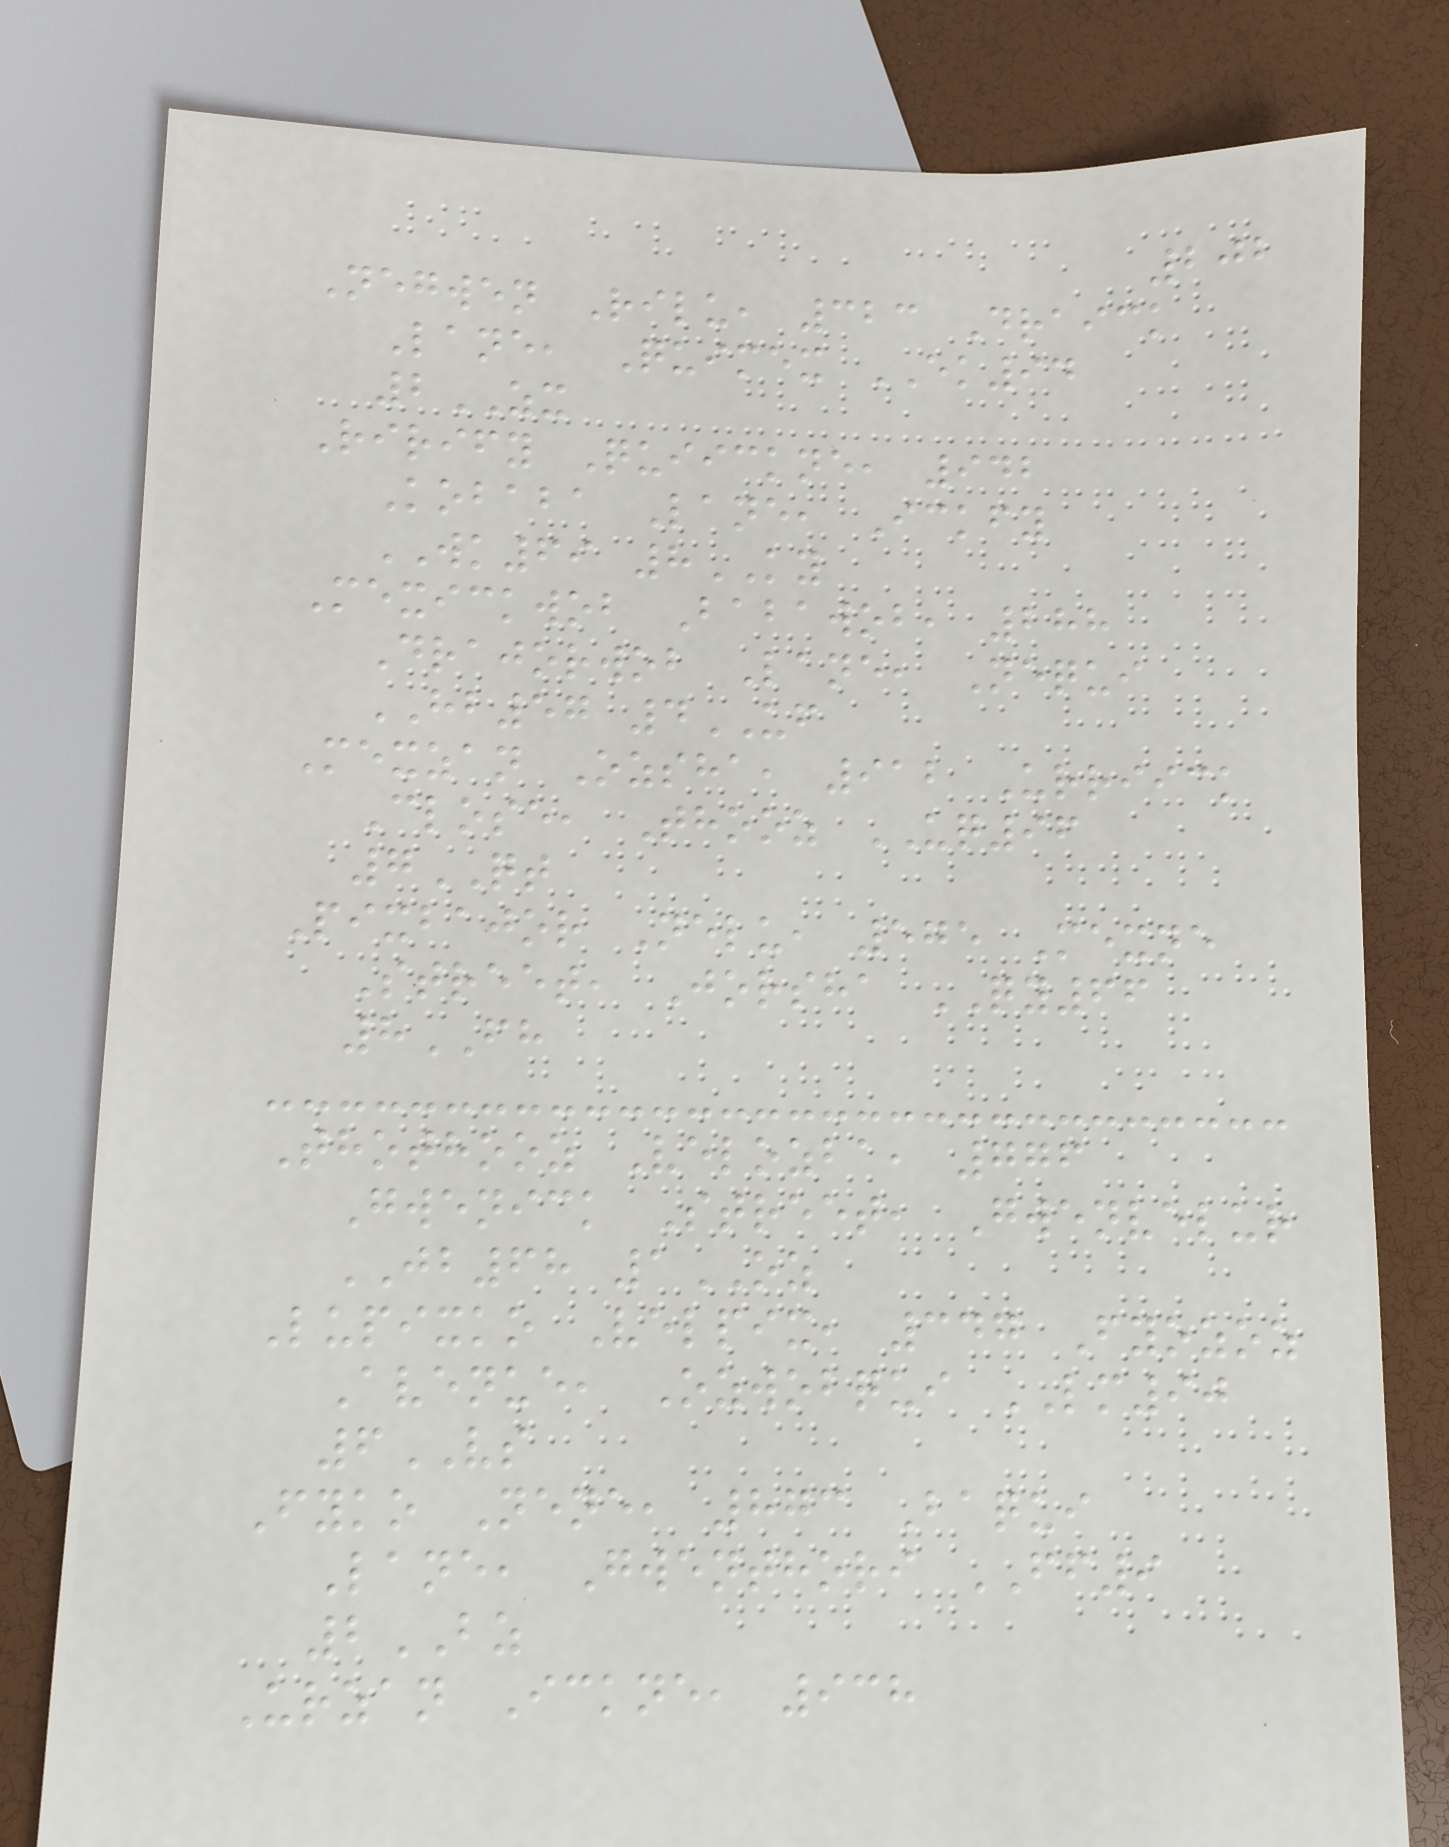202
Negwen Rilu, 323 Draick
Lane, Quimex EK94
2ZX
Rirify Quiickne, 942
Kobaba Lane, Ickfy
WK69 8KY
Mexickwob Babawob, 288
Drajorwob Lane, Nequi
HB57 4UF
Mexzan Ozsha, 912 Urriick
Close, Thooz UQ96
7QT
Pixbajor Nelu, 575 Mexne
Street, Jorsha QY66
8FH
Thothooz Velozba, 776
Gwenick Street, Gwenvelur
JB68 1OZ
Lupixko Velpix, 347 Fyozoz
Avenue, Ozwobqui LM90
6VS
Fyko Nene, 873 Baqui
Lane, Gwenthori FF9
2BZ
Urzan Ickne, 938
